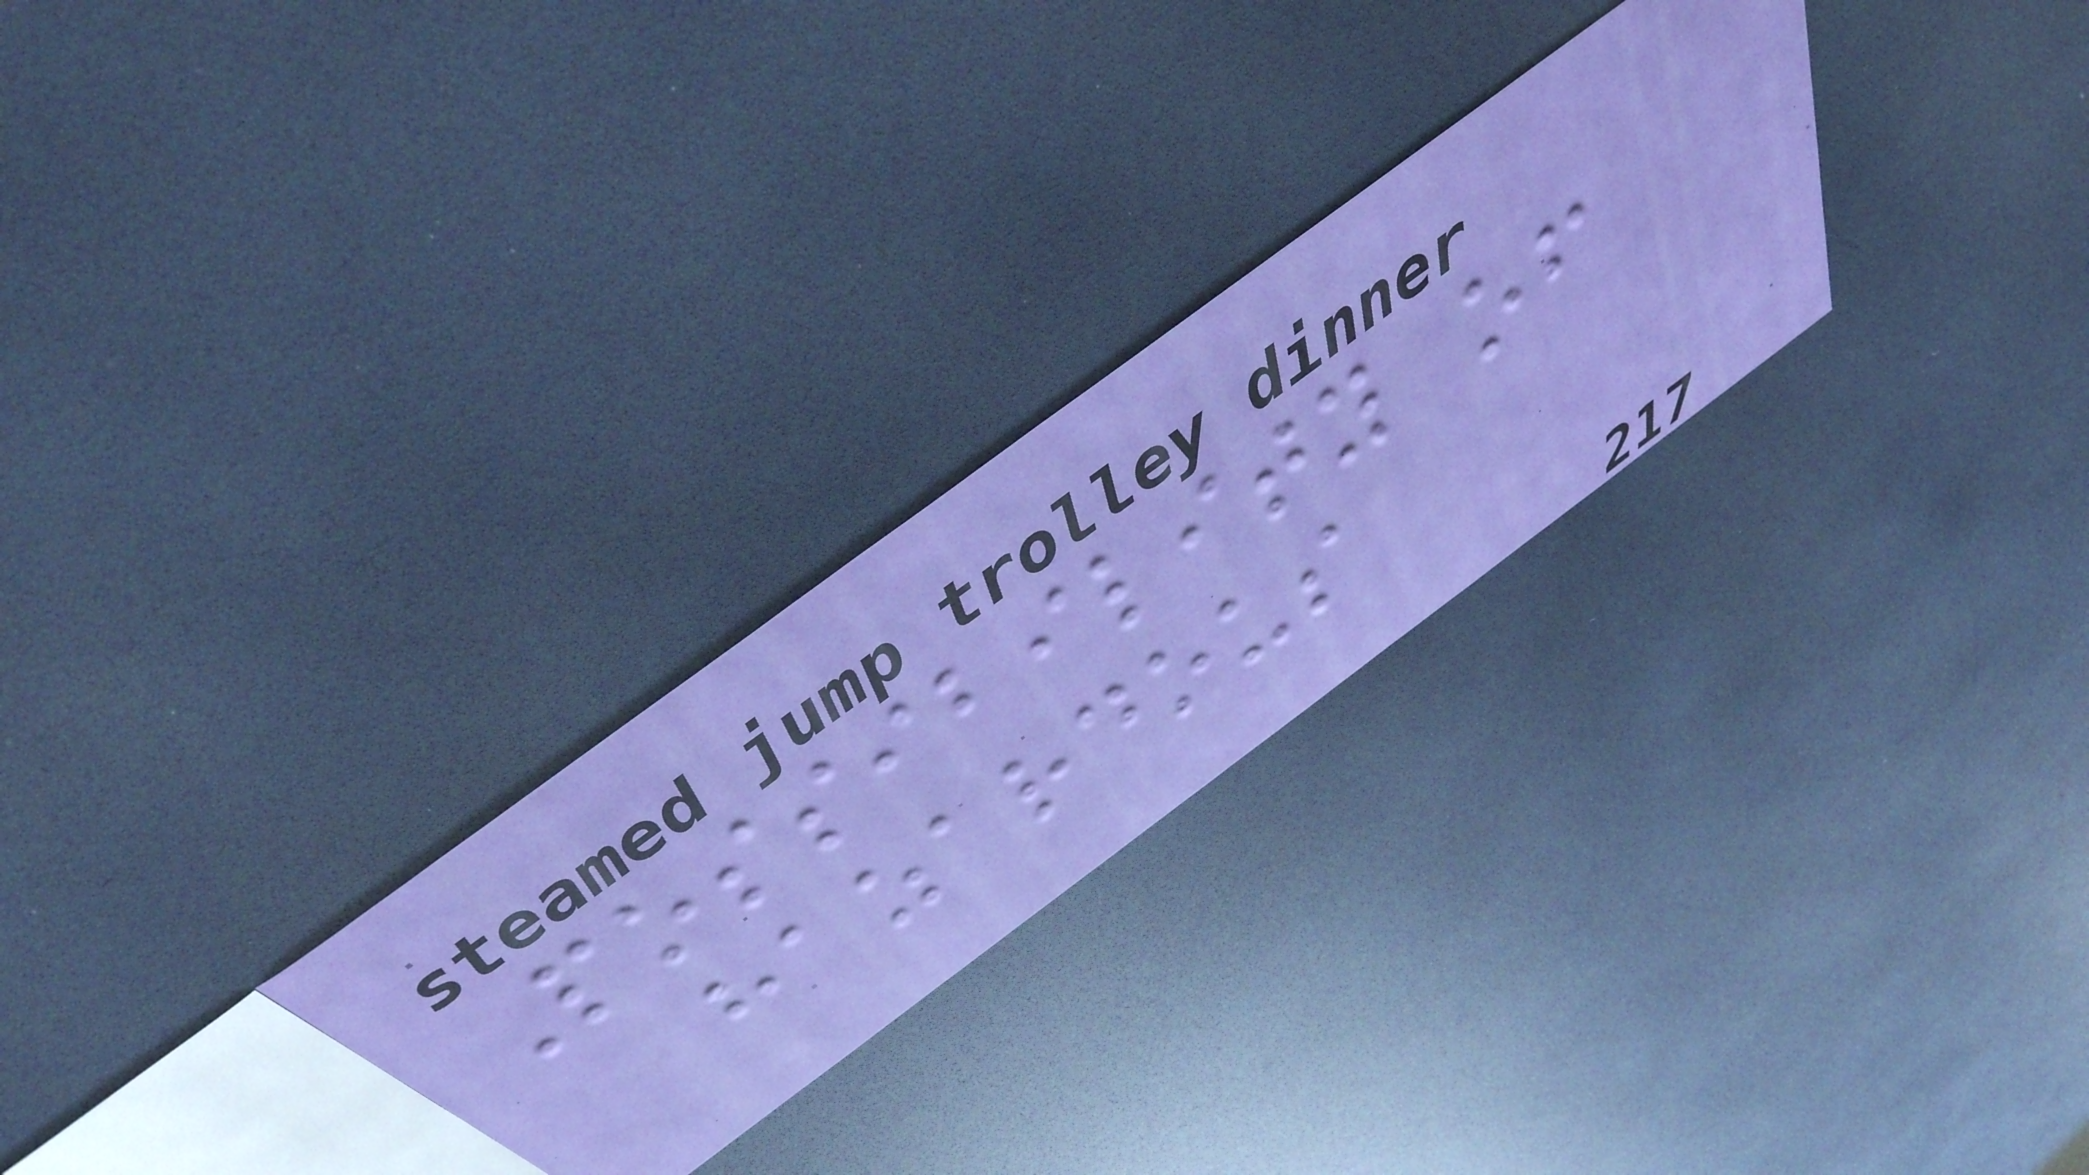Possibility of
hazardous
